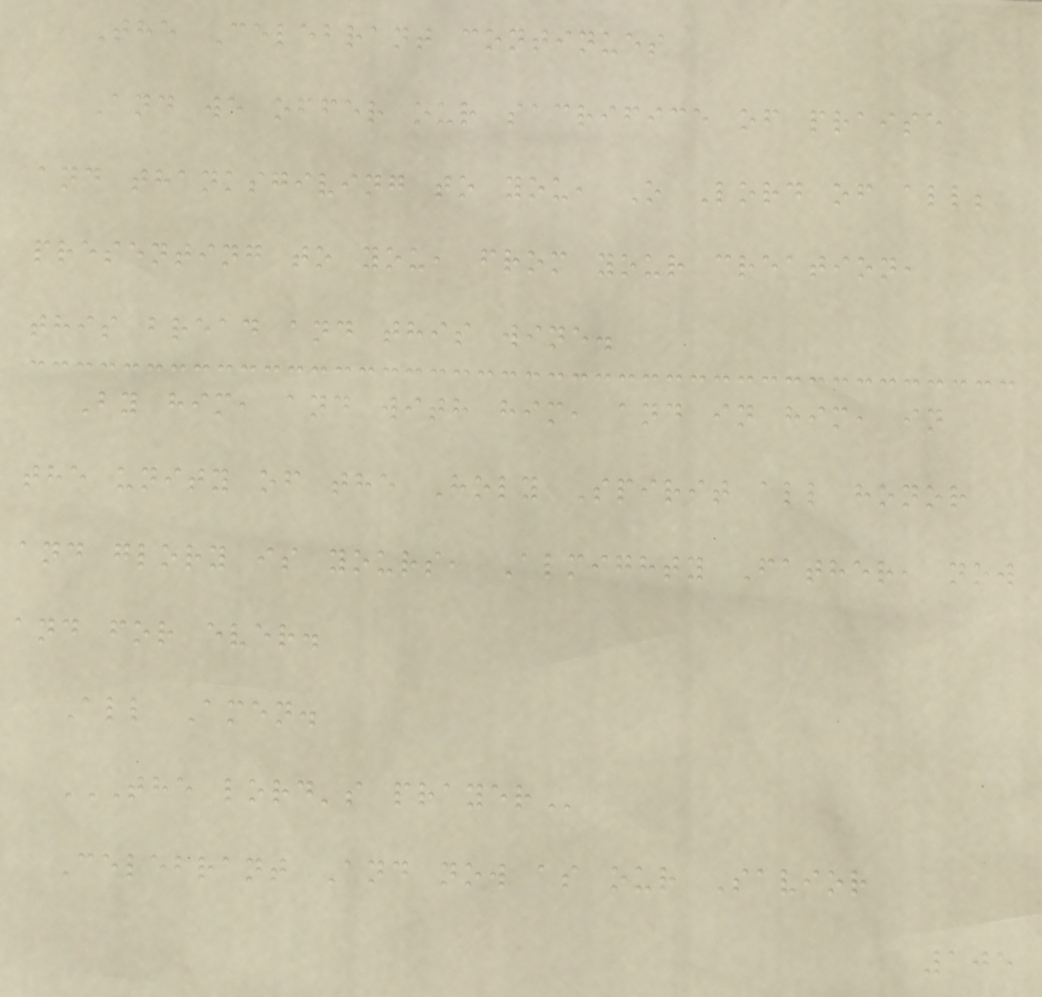The Celebrant continues
And we offer our sacrifice of praise
and thanksgiving to you, O Lord of all;
presenting to you, from your creation,
this bread and this wine.
By him, and with him, and in him, in
the unity of the Holy Spirit all honor
and glory is yours, Almighty Father, now
and for ever.
All Amen.
THE LORD'S PRAYER
Celebrant And now as our Savior
105
